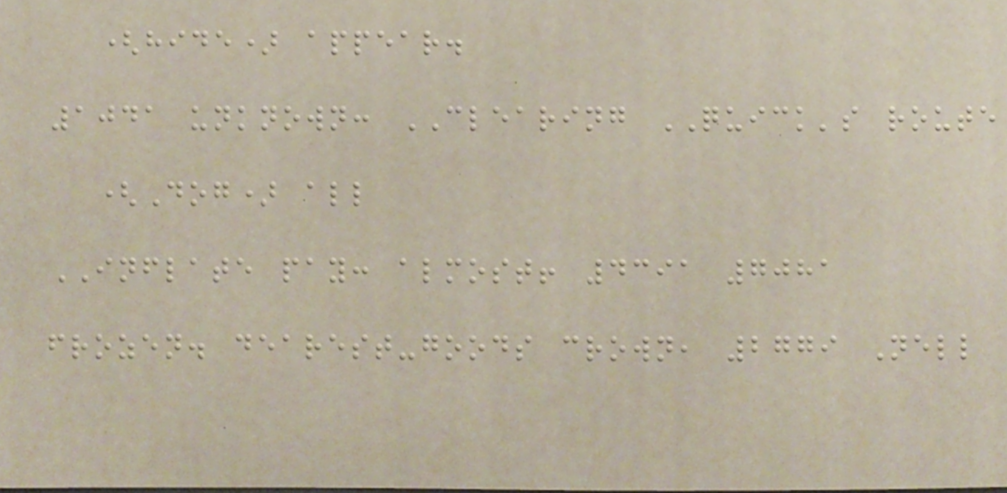(hide) appear.
1041 unknown: CLEARING QUICK's route
(Dog) all
INFLATE pay: almost! 4391 7081
frozen. dearest-goods crown, 2779 Nell
